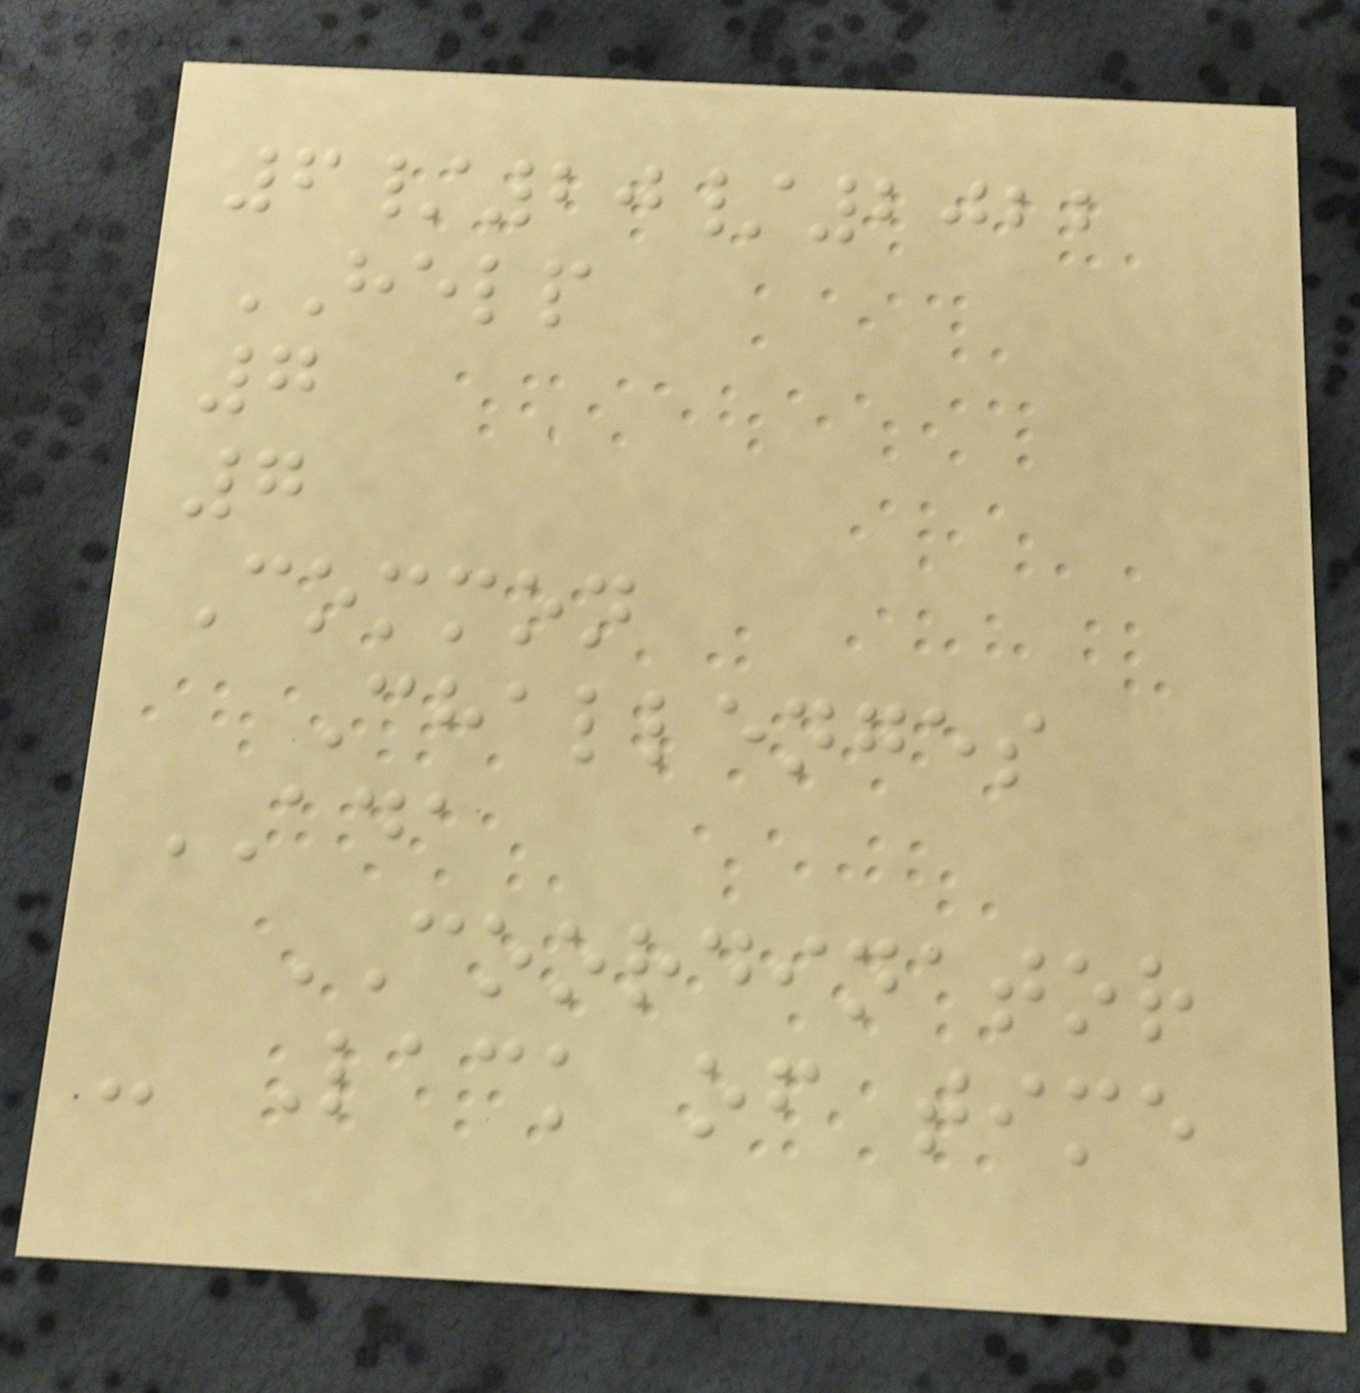6/20/2022
HELP
7
7
Common
Challenges
ADA
COORDINATOR
- Lack of time
